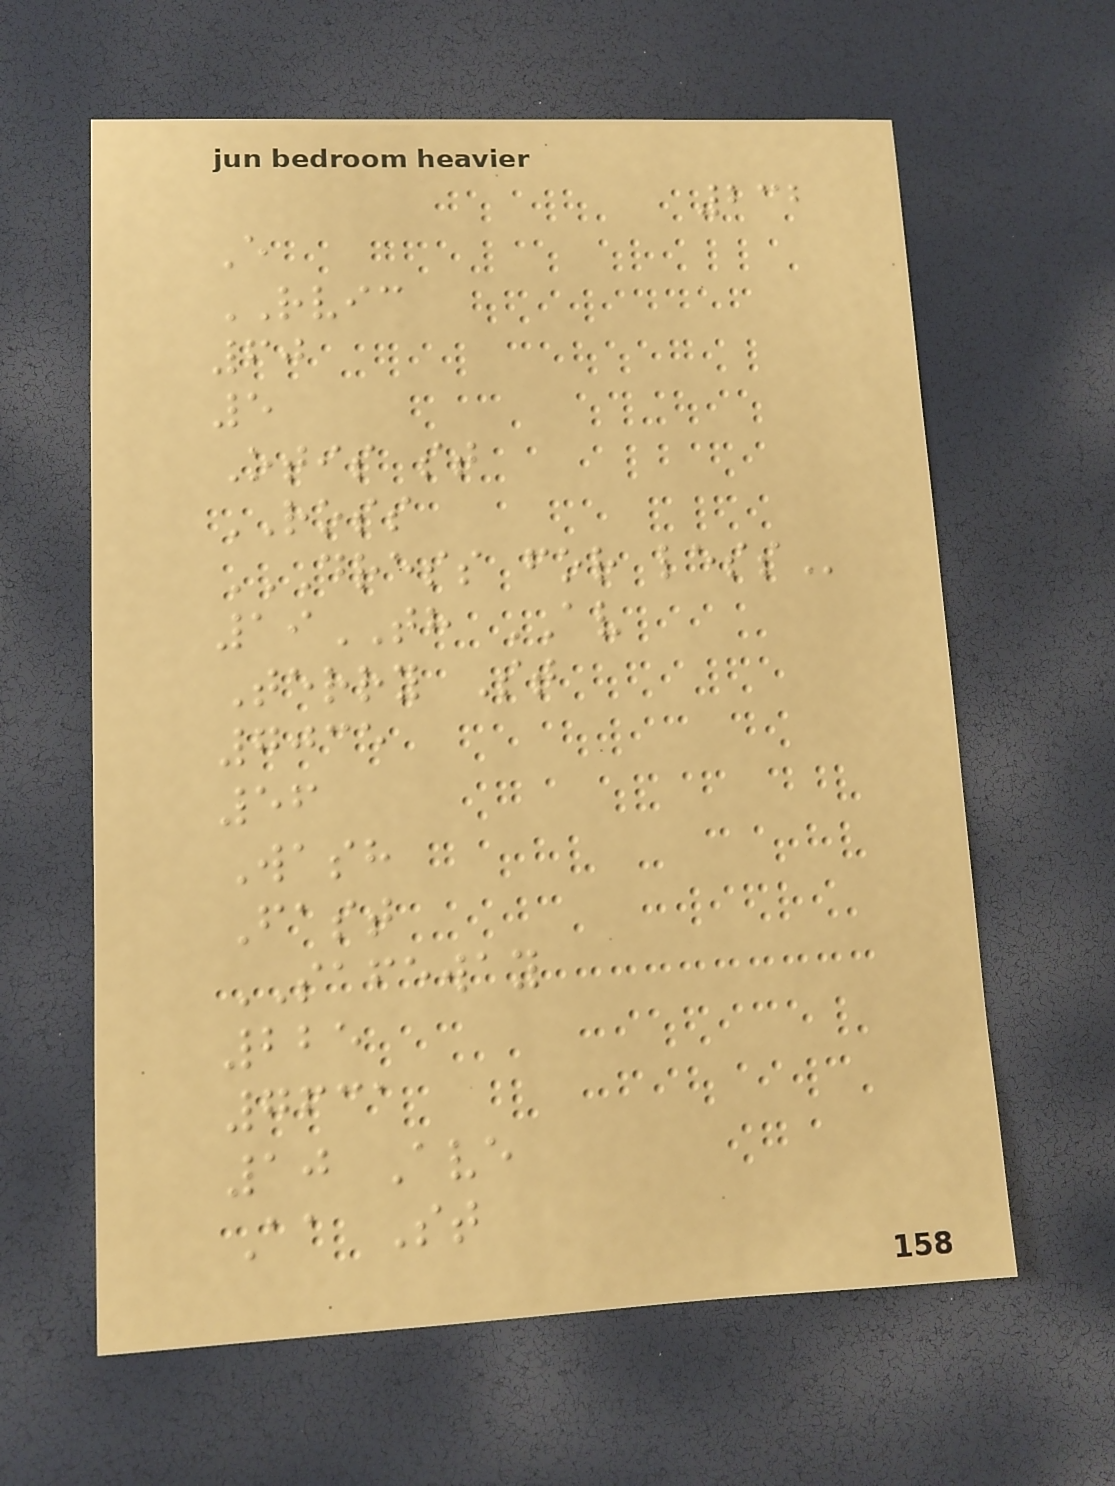232
E
RVIC
60
5
Otis st
ROSS
DRESS FOR LESS
19TH AV
Terry St
7035
56
Wash
Fast
SAFEWAY
225
7631
10 Ave
Aa St
